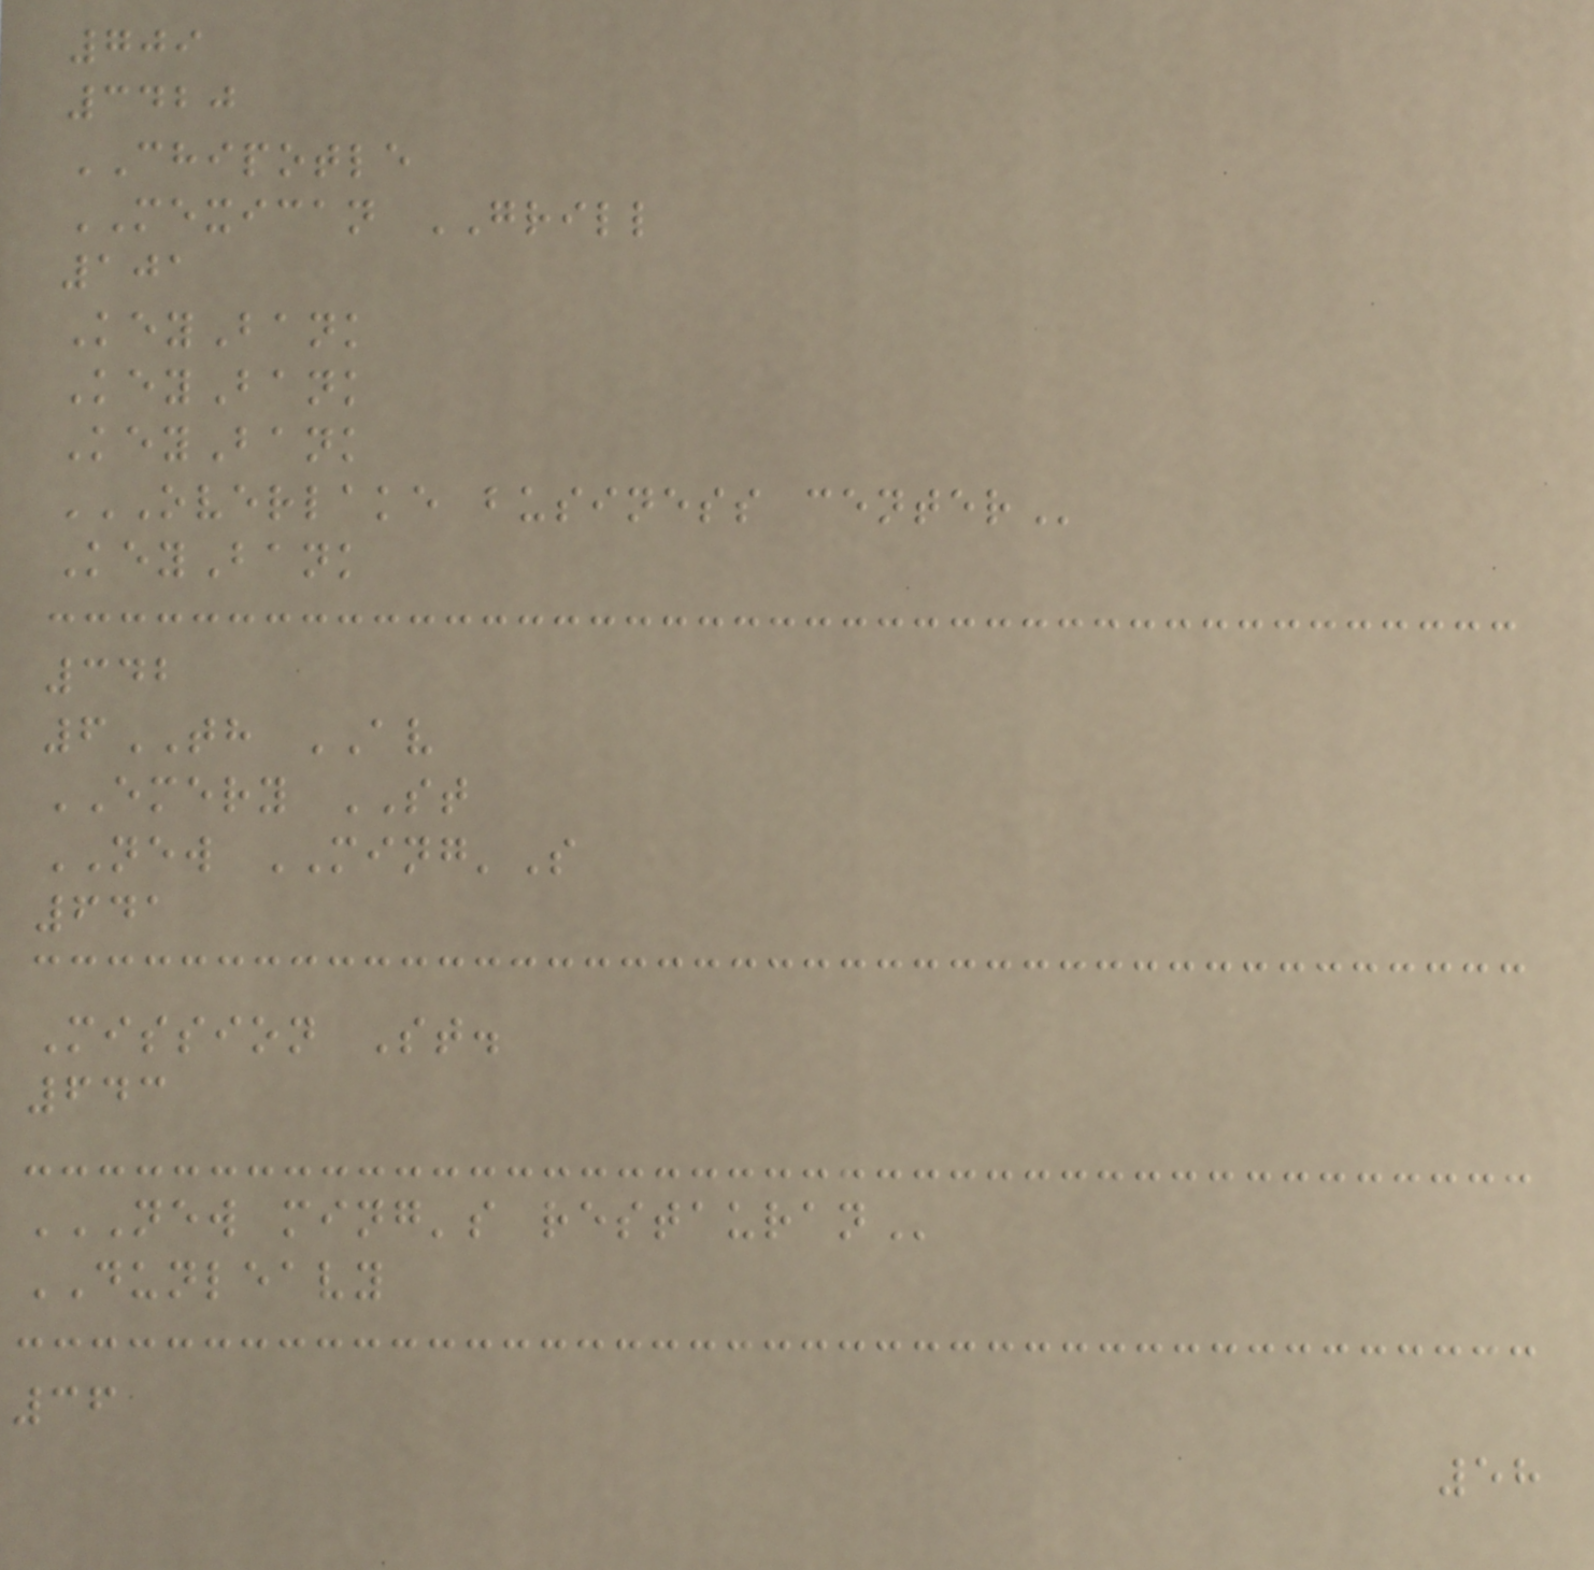709
3420
CHIPOTLE
MEXICAN GRILL
101
KeyBank
KeyBank
KeyBank
OVERLAKE BUSINESS CENTER
KeyBank
342
6TH AV
EMERY ST
NEW MING'S
641
Mission St.
643
NEW MING'S RESTAURAN
DUNLEAVY
36
58
